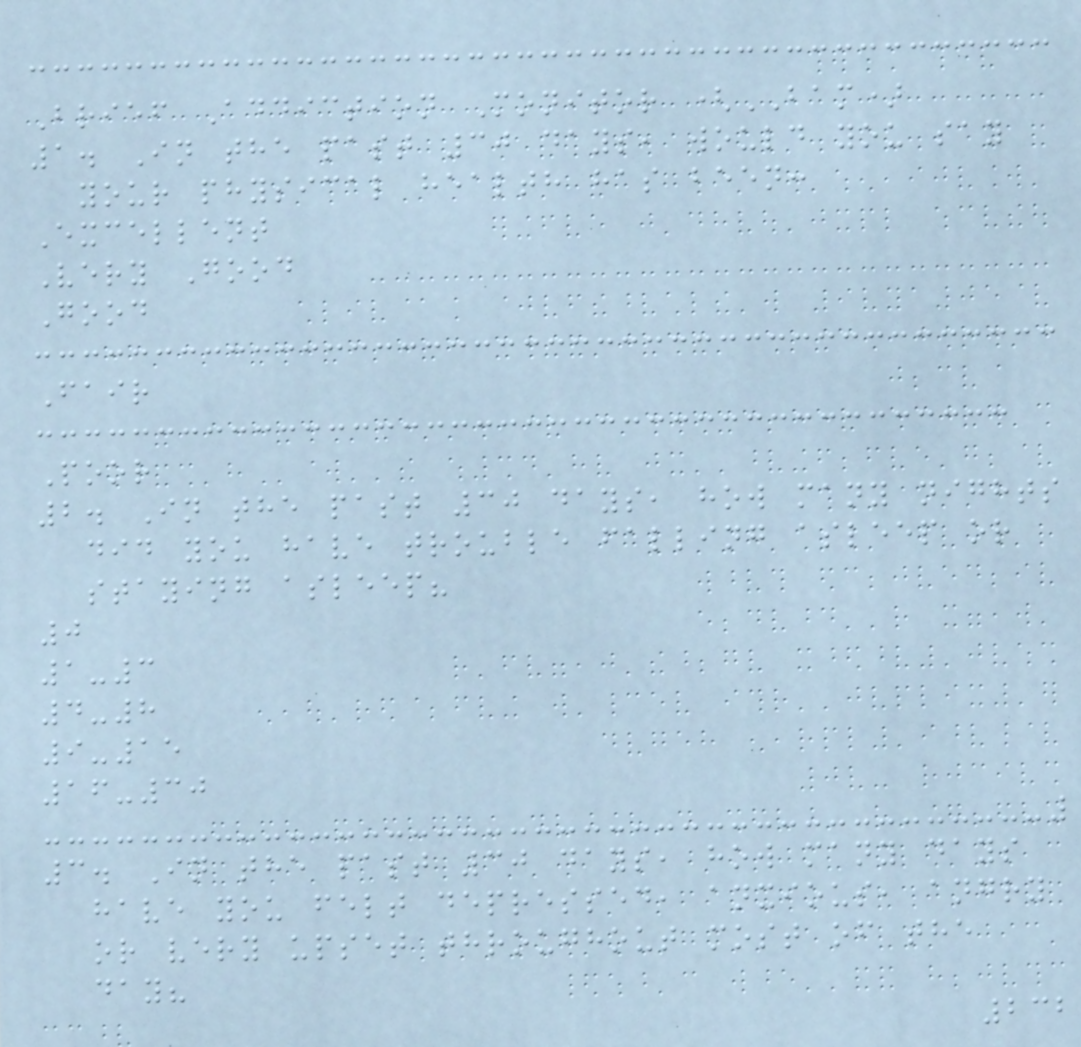Brief Addiction Monitor (BAM)
1. In the past 30 days, would you say
your physical health has been:
Excellent
Very Good
Good
Fair
Poor
2. In the past 30 days, how many nights
did you have trouble falling asleep or
staying asleep?
0
1-3
4-8
9-15
16-30
3. In the past 30 days, how many days
have you felt depressed, anxious, angry
or very upset throughout most of the
day?
232
